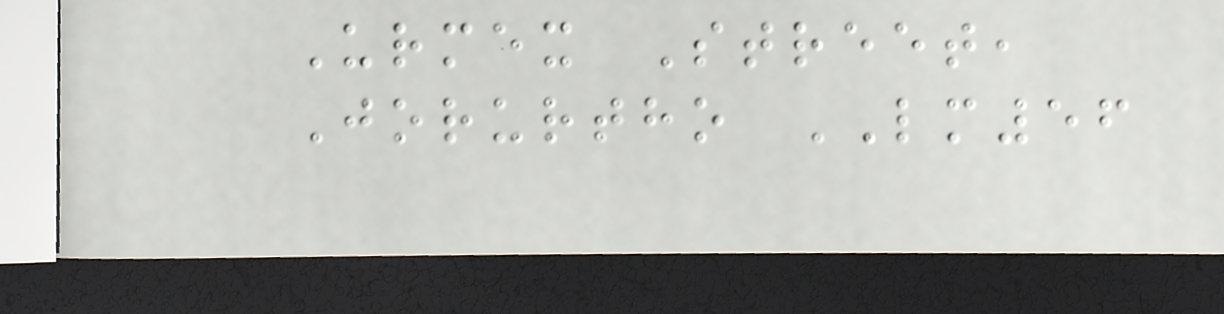Urmex Street,
Jorurtho LM56
